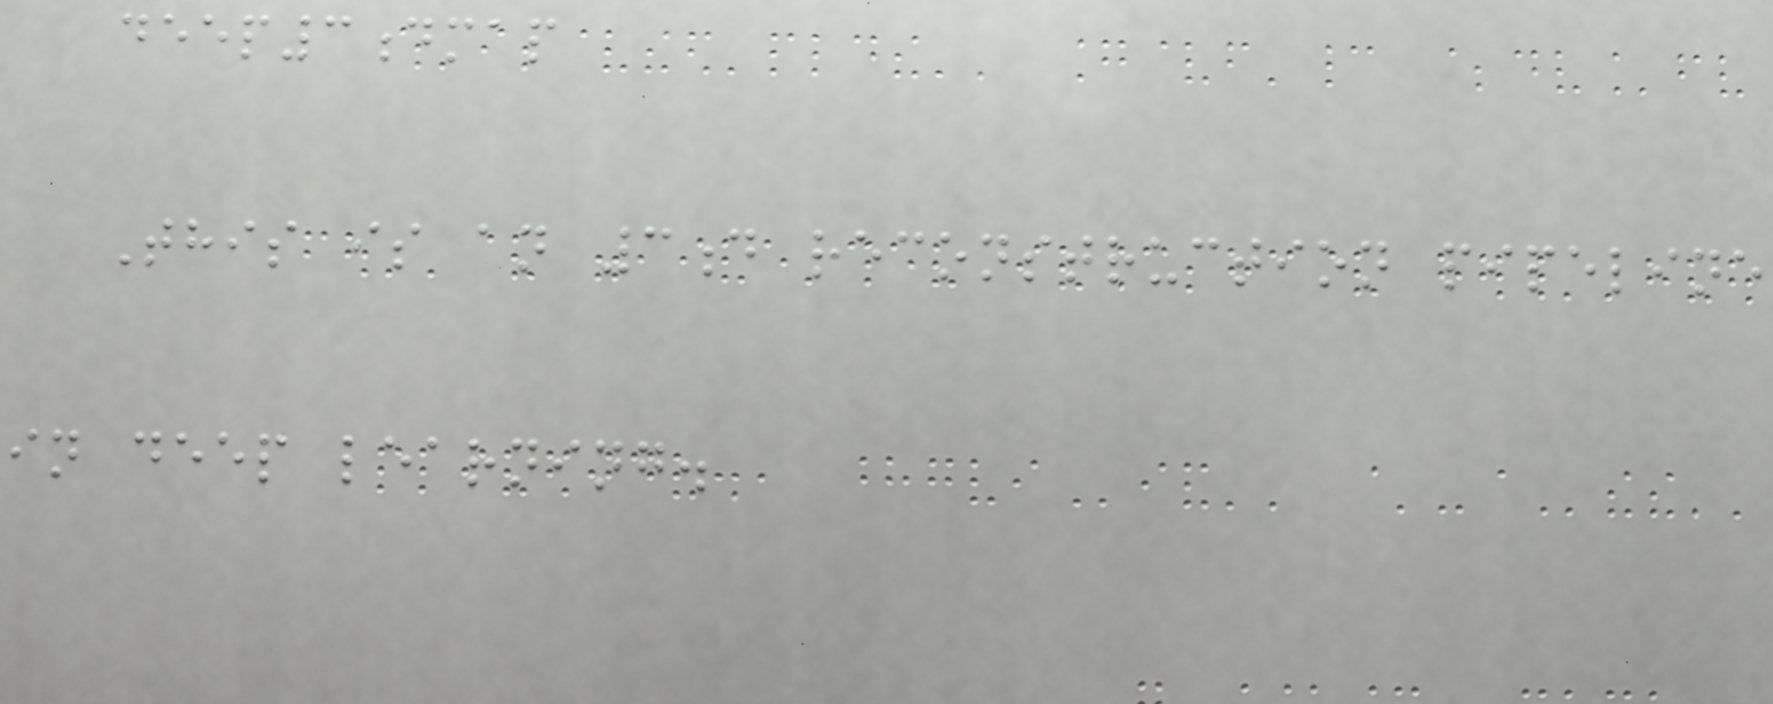deep3dmap
This is an 3d reconstruction pipeline
in deep learning.
